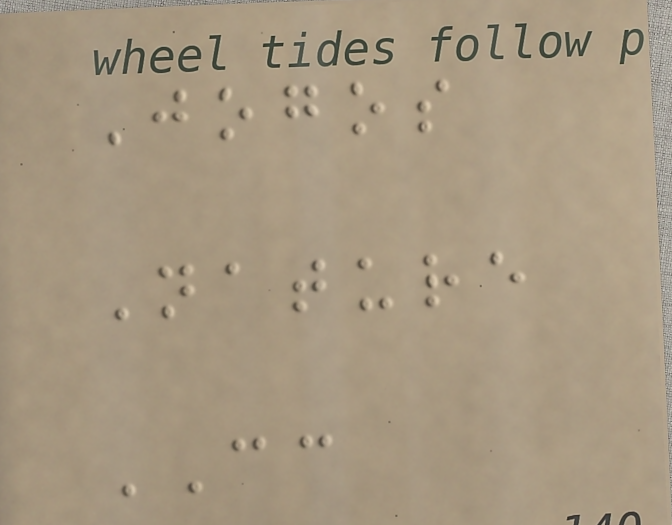Jogos
Nature
CC
